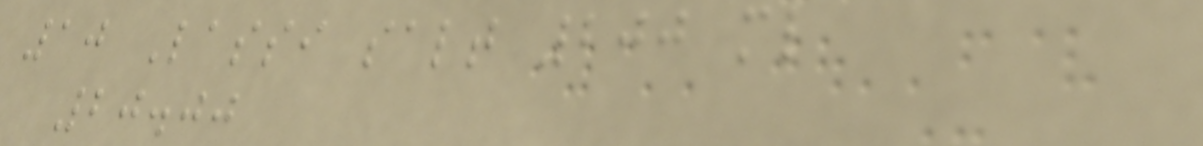10 Lassi salt 200 ml
20.00
